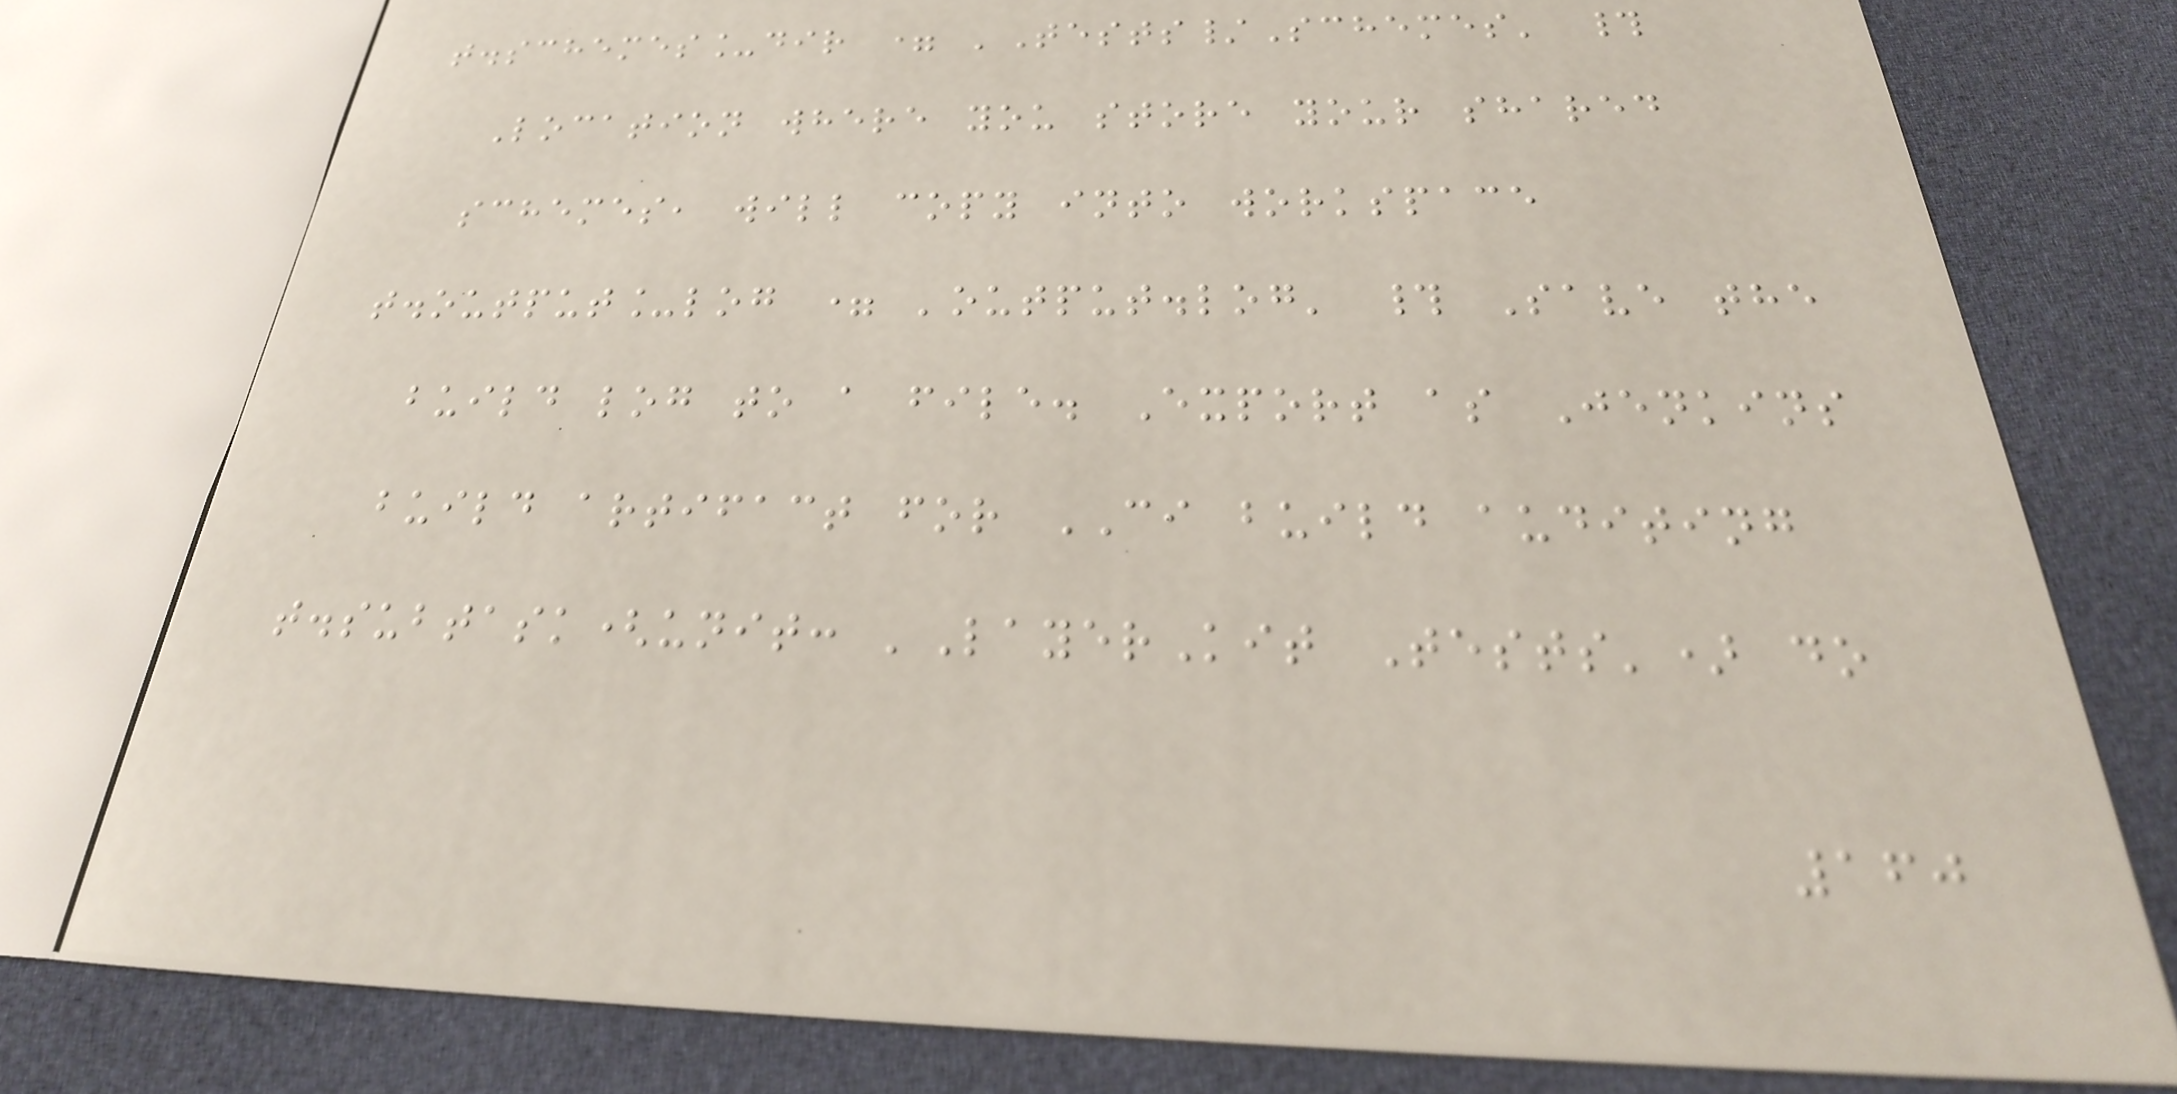t.schemes_dir = 'Tests/Schemes' #
Location where you store your shared
schemes, will copy into workspace
t.output_log = 'output.log' # Save the
build log to a file. Export as Jenkins
build artifact for CI build auditing
t.subtask(unit: 'LayerKit Tests') do
160
